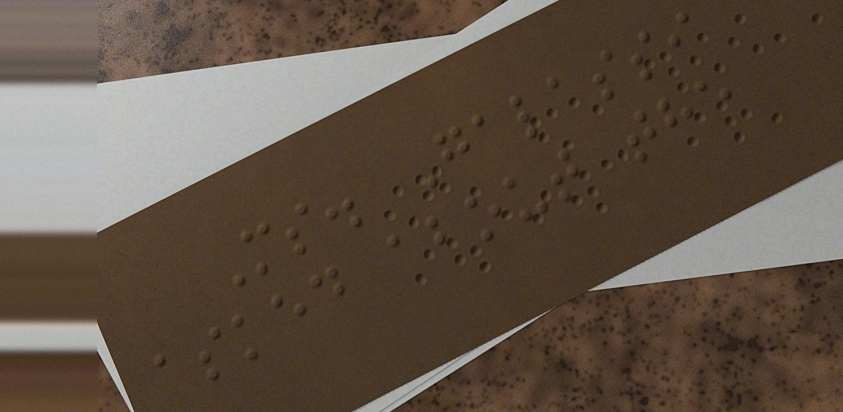Ms. Galassi
asked about the
